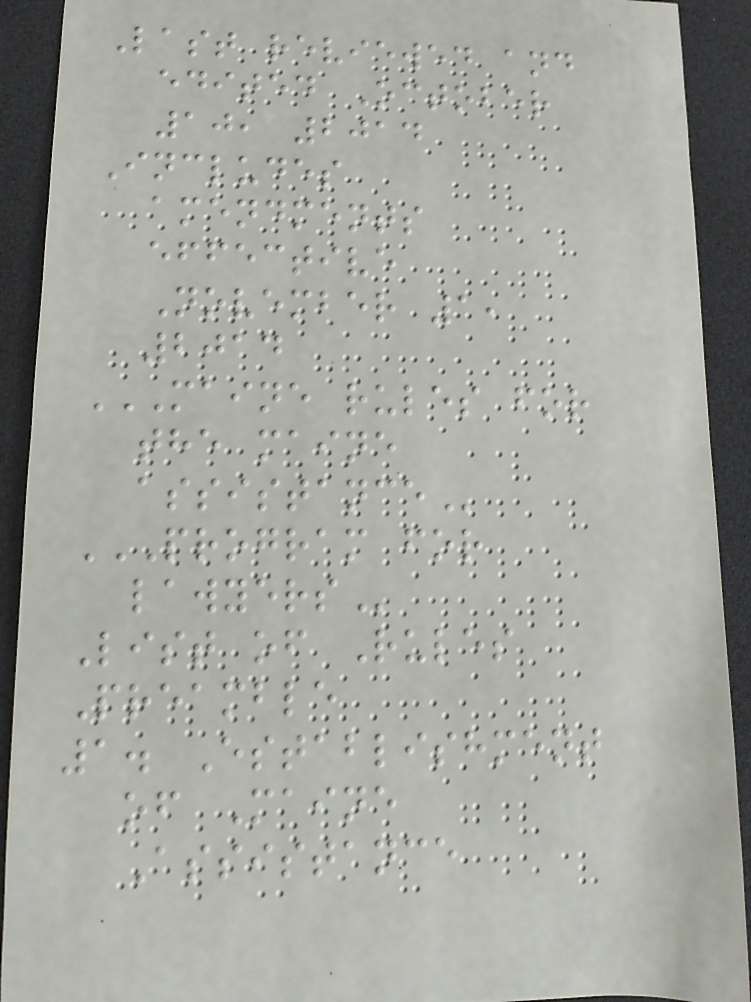Last reviewed and
edited October
10, 2014
Includes
amendments
effective
November 1,
2014
MAINE RULES FOR
THE MAINE
ASSISTANCE
PROGRAM FOR
LAWYERS
List of Rules
Preamble
1. Establishment
of Maine
Assistance
